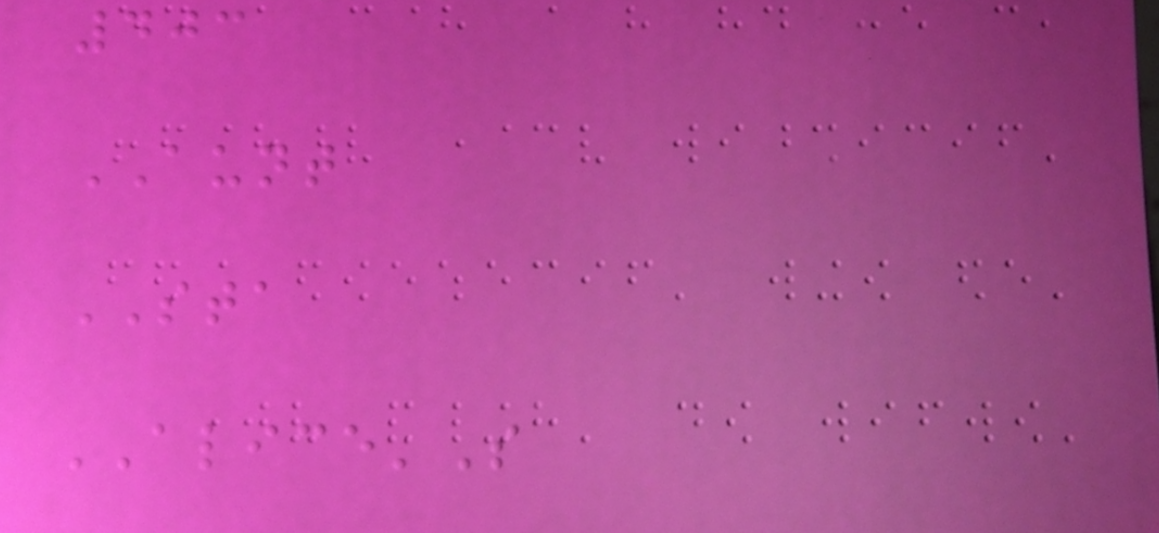403
AUNT
STA
ALICE'S
